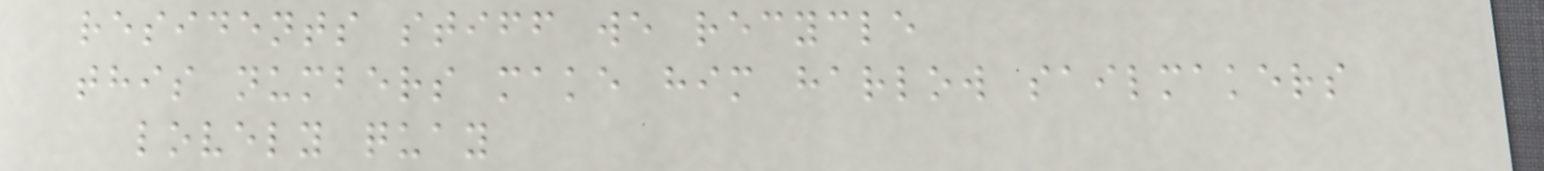residents stiff we recycle
this numbers make him harlow sailmakers
lovely quay
